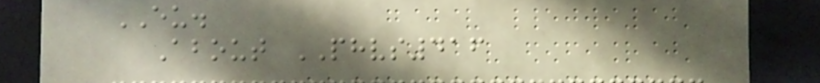EU.
About PHVS416
